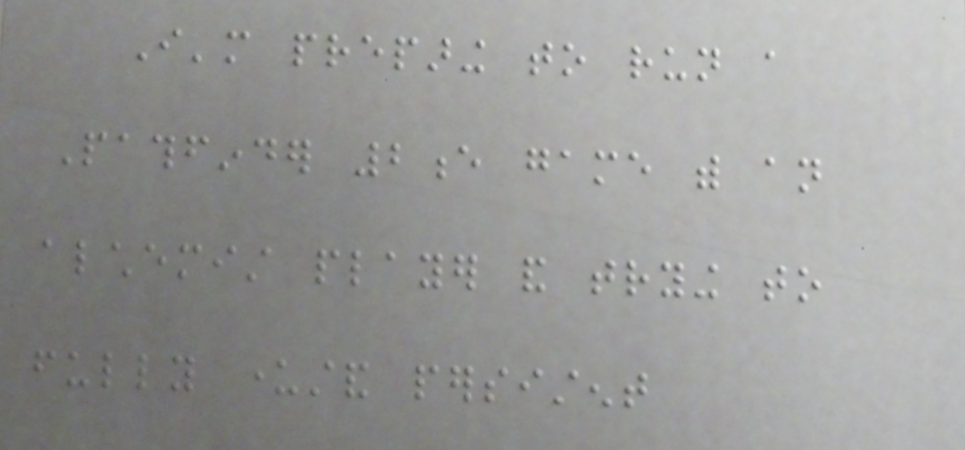I'm preparing to run a
Pathfinder 2e game with an
alchemist player and trying to
fully understand persistent
